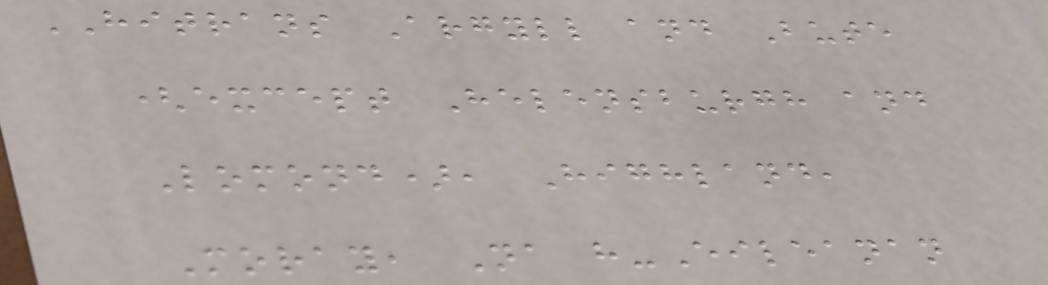HITRANS Argyll and Bute
(except Helensburgh and
Lomond), Highland,
Moray, Na h-Eileanan
